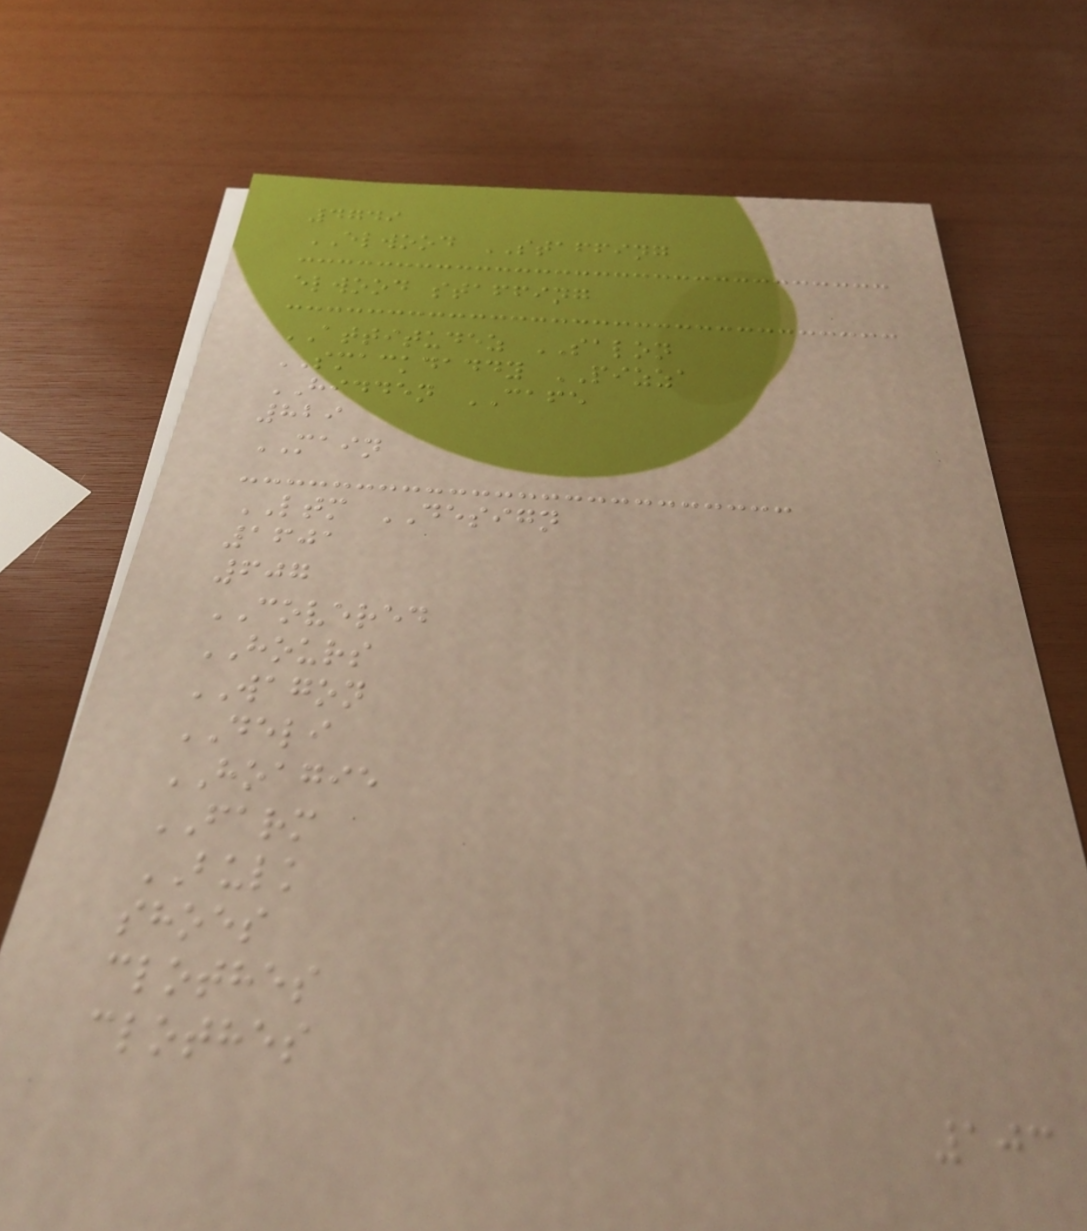4749
ELWOOD STAFFING
elwood staffing
ATTITUDEZ SALON
SMACKDADDY PIZZA
HIDDEN CAFE
829
MAIN
LTM DESIGN
1601
607
COVERED
HOURS
WAGON
DELI
HOAGIE
FARM
BULK
shoes
clothes
clothes
103
